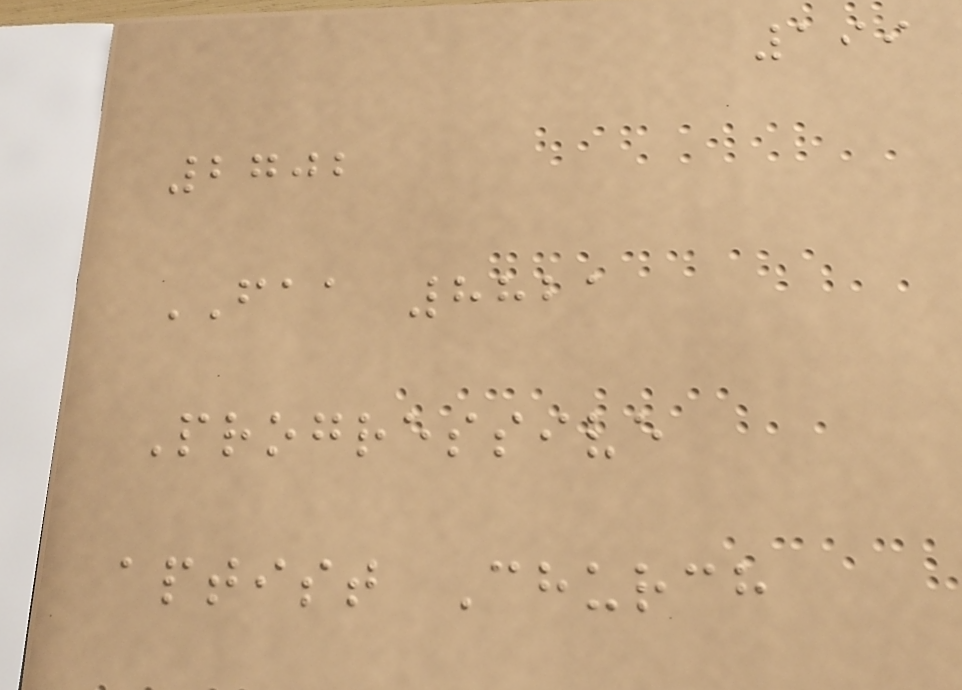199
2702
FAA 8821
Progressive
aptist Church
